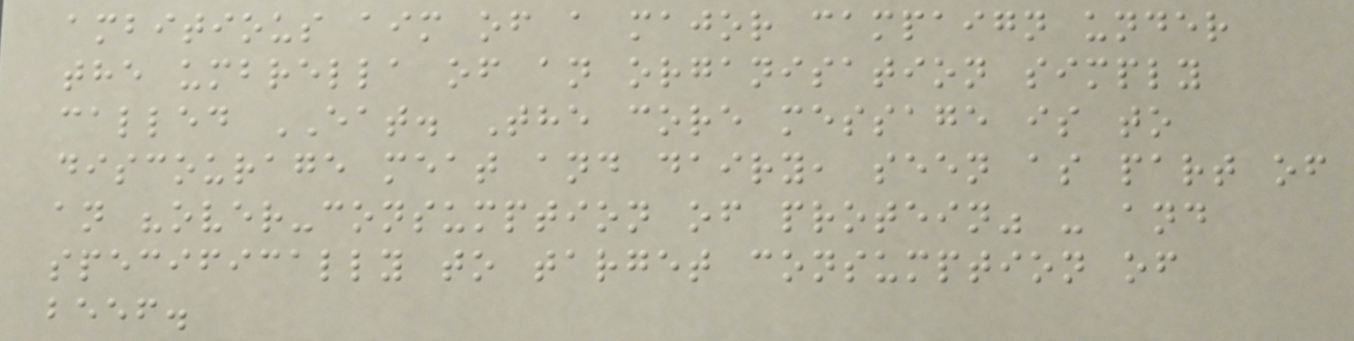ambitious aim of a major campaign under
the umbrella of an organisation simply
called EAT. The core message is to
discourage meat and dairy, seen as part of
an "over-consumption of protein" - and
specifically to target consumption of
beef.
